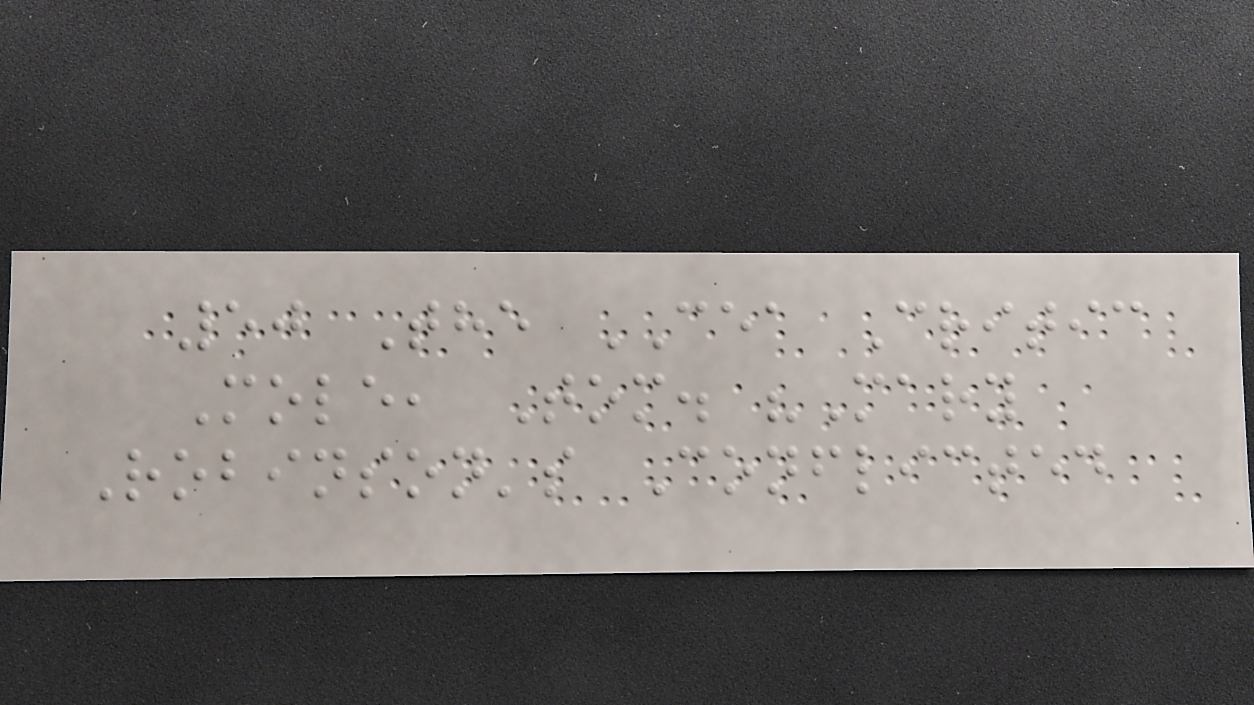50 The CEA Critic
Mole, Tom. "Mary
Robinson's Conflicted
